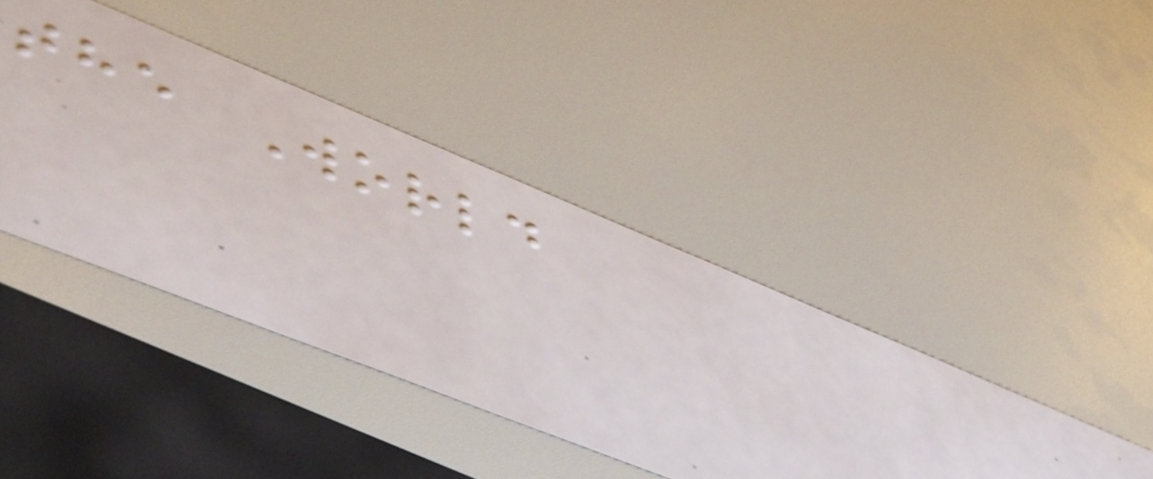the World
